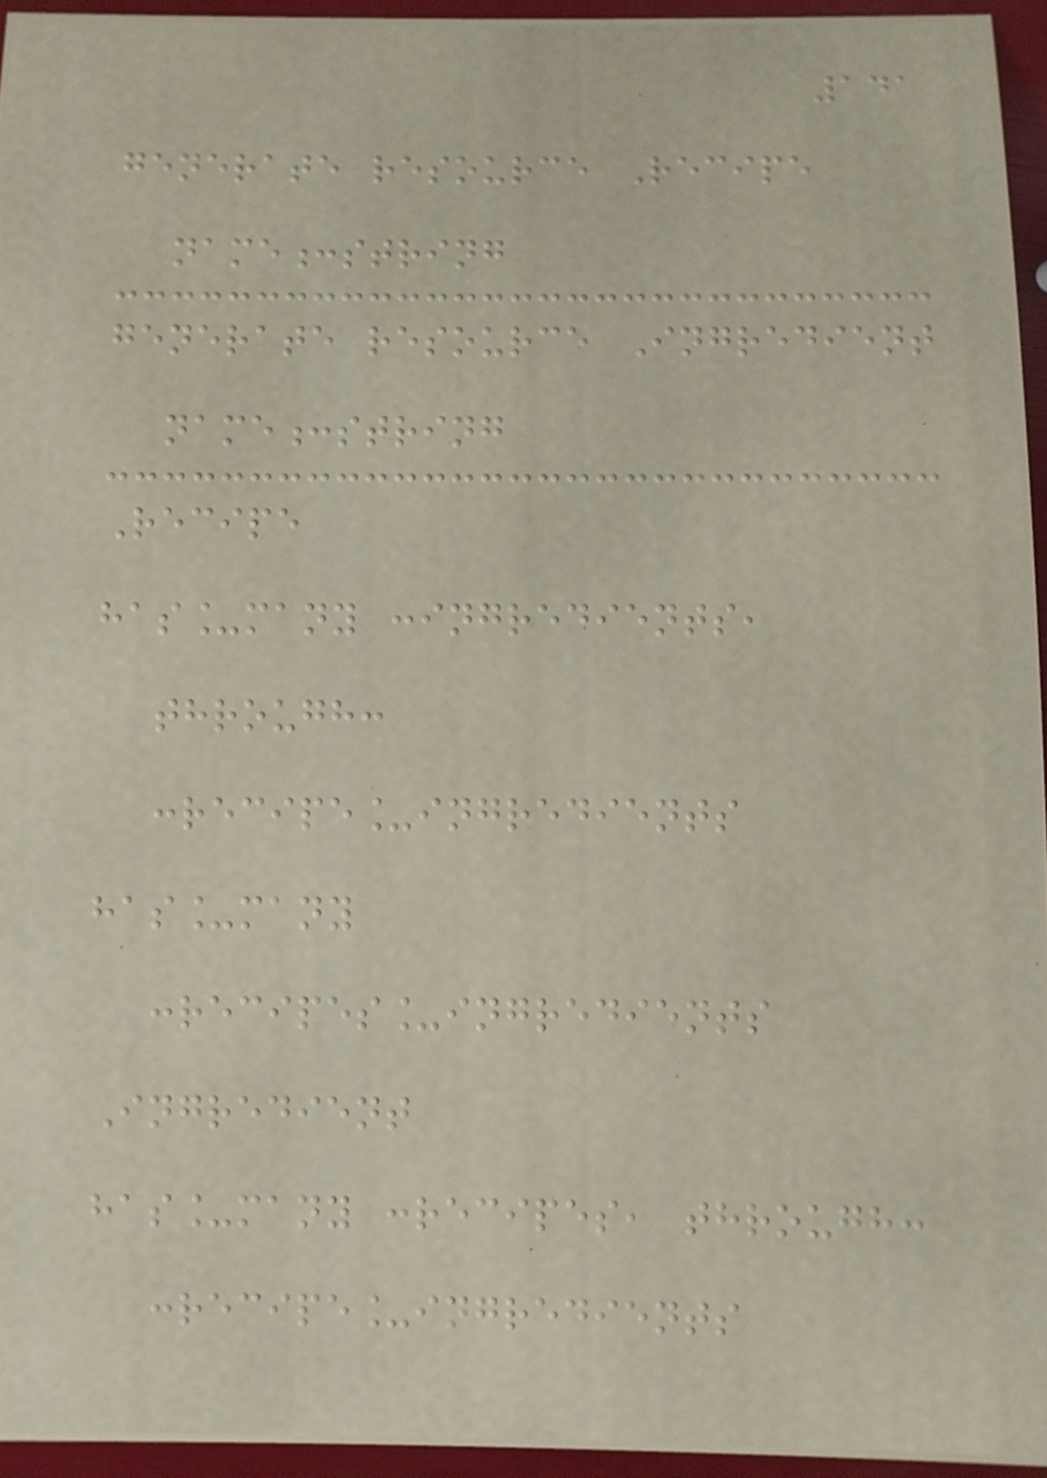141
generate resource Recipe
name:string
generate resource Ingredient
name:string
Recipe
has_many :ingredients,
through:
:recipe_ingredients
has_many
:recipes_ingredients
Ingredient
has_many :recipes, through:
:recipe_ingredients
